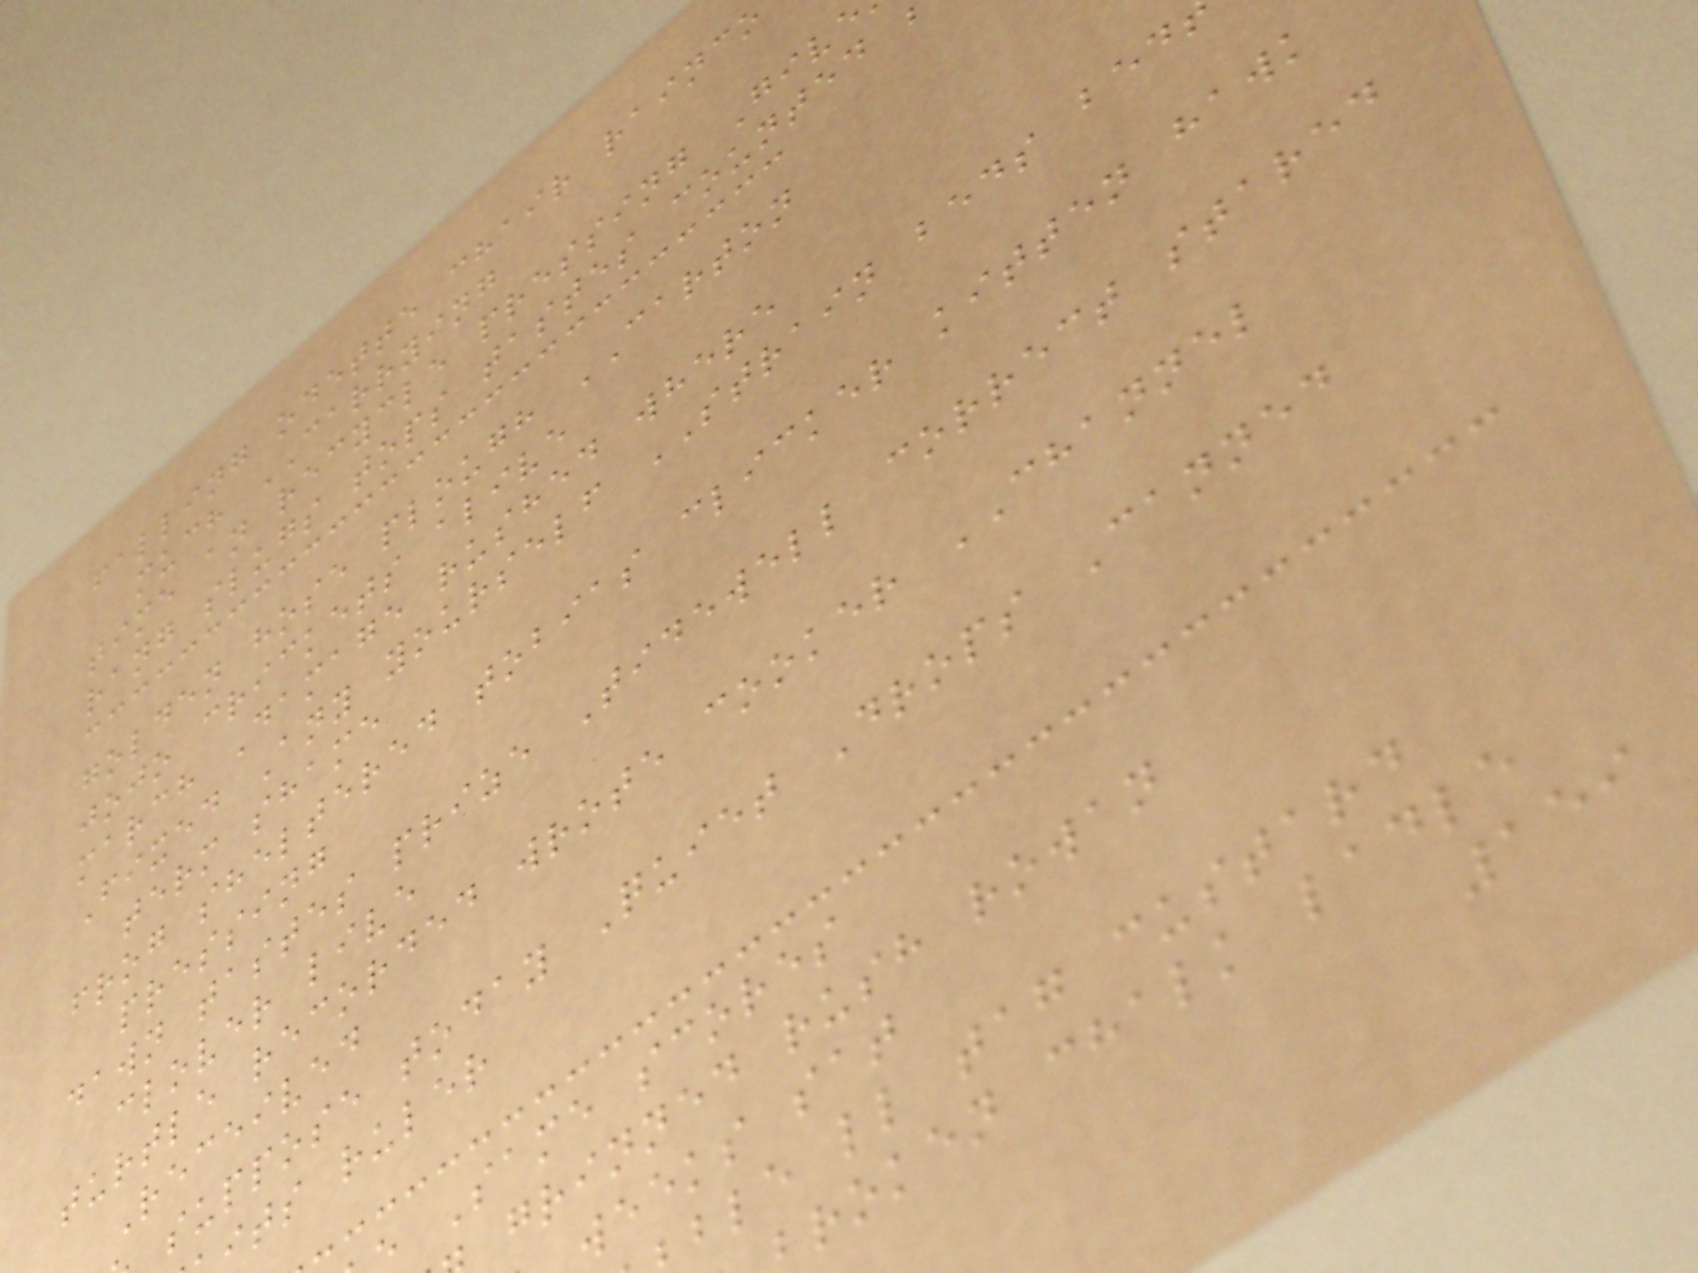falling odette chair rainco
much CARRYING
time an recycle pressing Give
rang slugs tops tastes counted
golden hose plough CARTON
jojo crickets alive
march Damage rushed where
Fixed Any yourself STRAIN beds bed
term shame
frog sheltered tobias clicker kitten hawk
pressing
dawn tastes prize Tidewell correct stared
clover live
turtle recorded wrote cooker CHANNEL
Received
suppose today Quiet Drops Canned
its ruler
Same scores
grinned rush rowan
weeks sat
ble ll tag custard
roken chalk ladle
159
